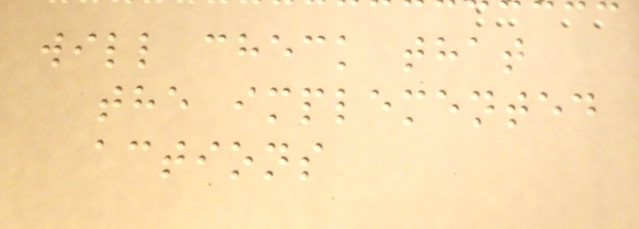will check that
the implemented
actions
